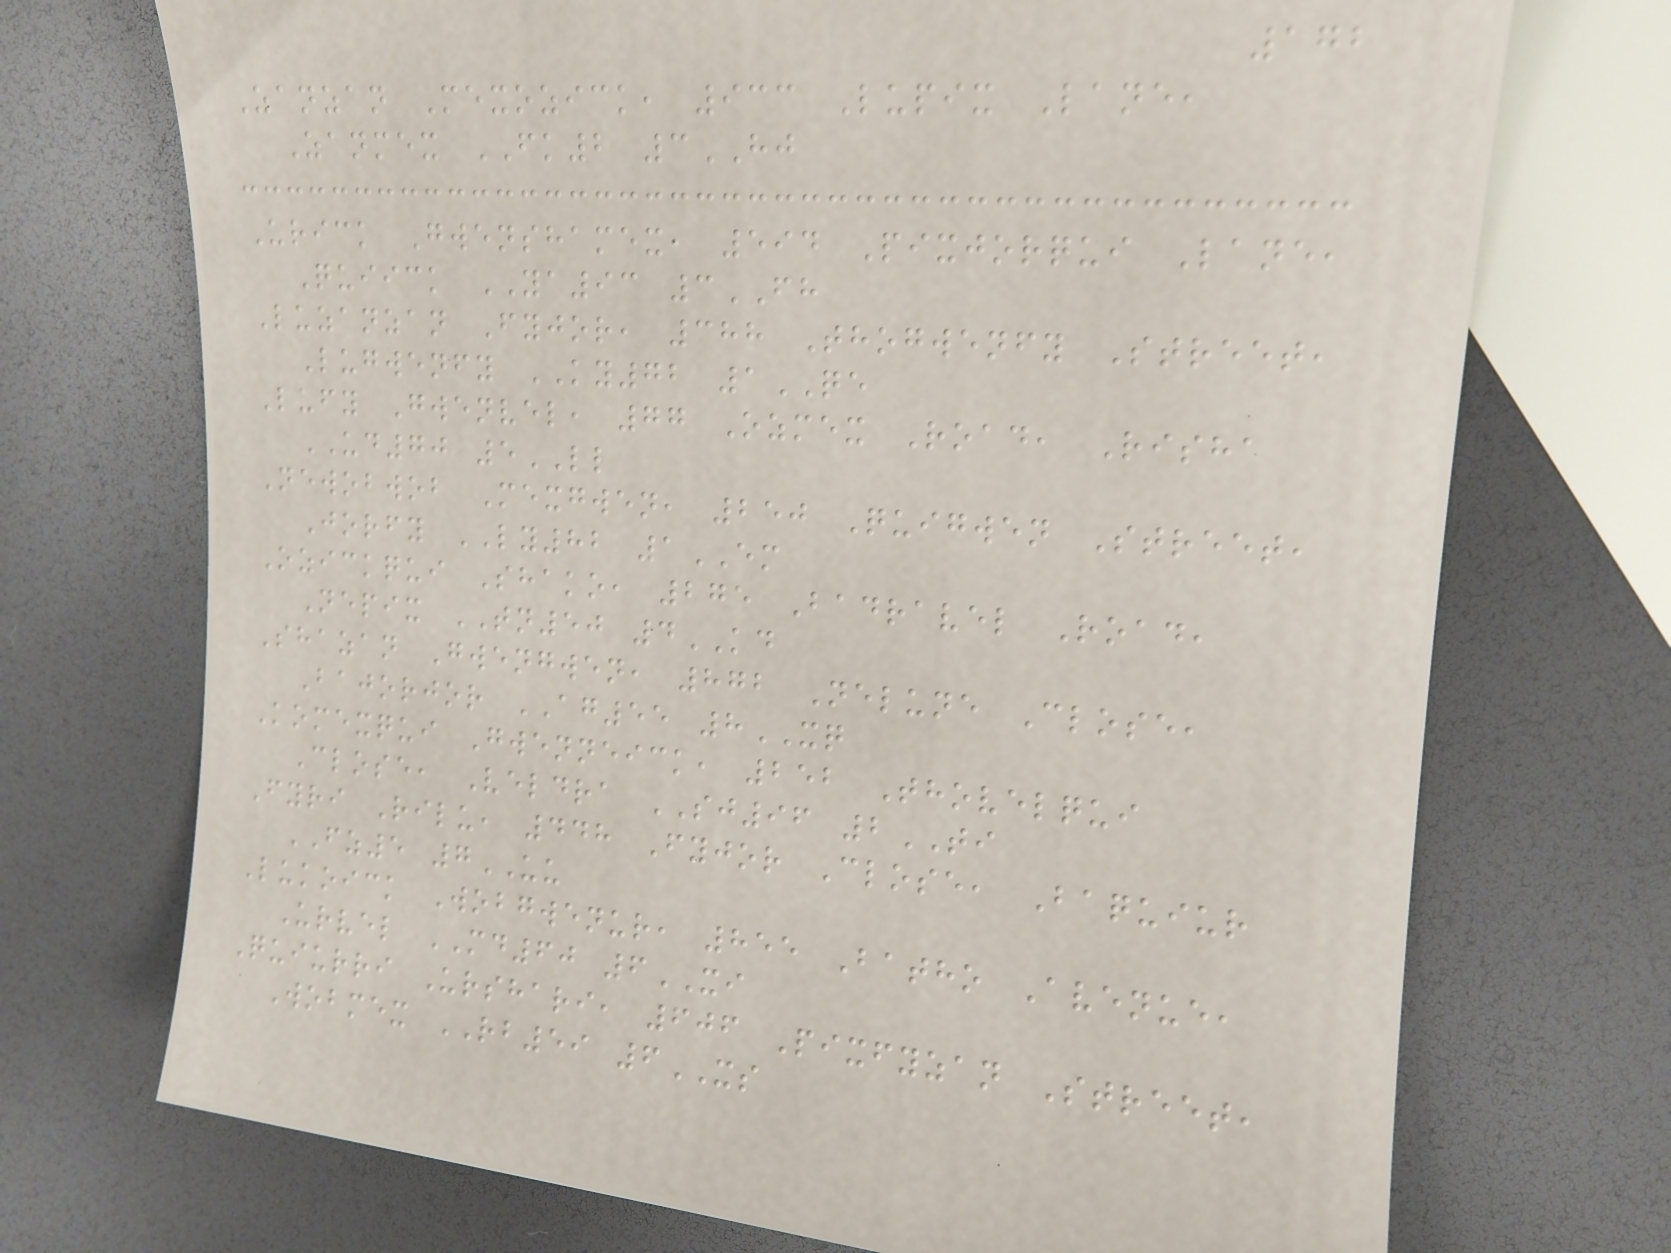172
Zanzan Mexozick, 933 Lupix Lane,
Zanmex FK2 3HJ
Urick Gwenshamex, 594 Pixjorqui Lane,
Quiick YA93 3FH
Luzanzan Fyjor, 388 Thogwenfy Street,
Lugwenfy KY72 1QE
Lufy Gwenvel, 77 Ozmex Road, Risha
UD70 5LL
Newobwob Mexgwen, 250 Quigwen Street,
Jorfy LY82 1EM
Ozickqui Shako, 275 Badravel Road,
Nepix TN50 4KD
Shazan Gwengwen, 872 Nelune Close,
Bajorjor AG55 8XQ
Komexqui Gwenneick, 252 Thovelqui
Close, Veldra SJ96 2TI
Fyri Rilu, 448 Fyjor Close, Baquiur
FZ5 7UU
Lukoick Wobgwenur, 855 Batho Avenue,
Urvel MD60 6XI
Quiurri Urshari, 606 Pixfyzan Street,
Wobmex RB59 6XS
